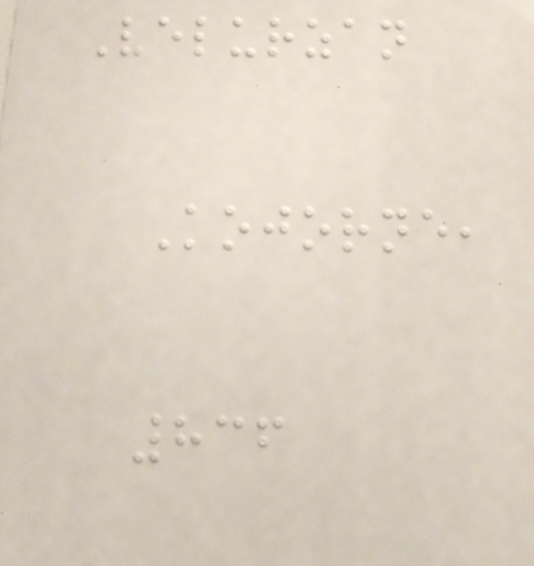Velurzan
Kojorne,
836
